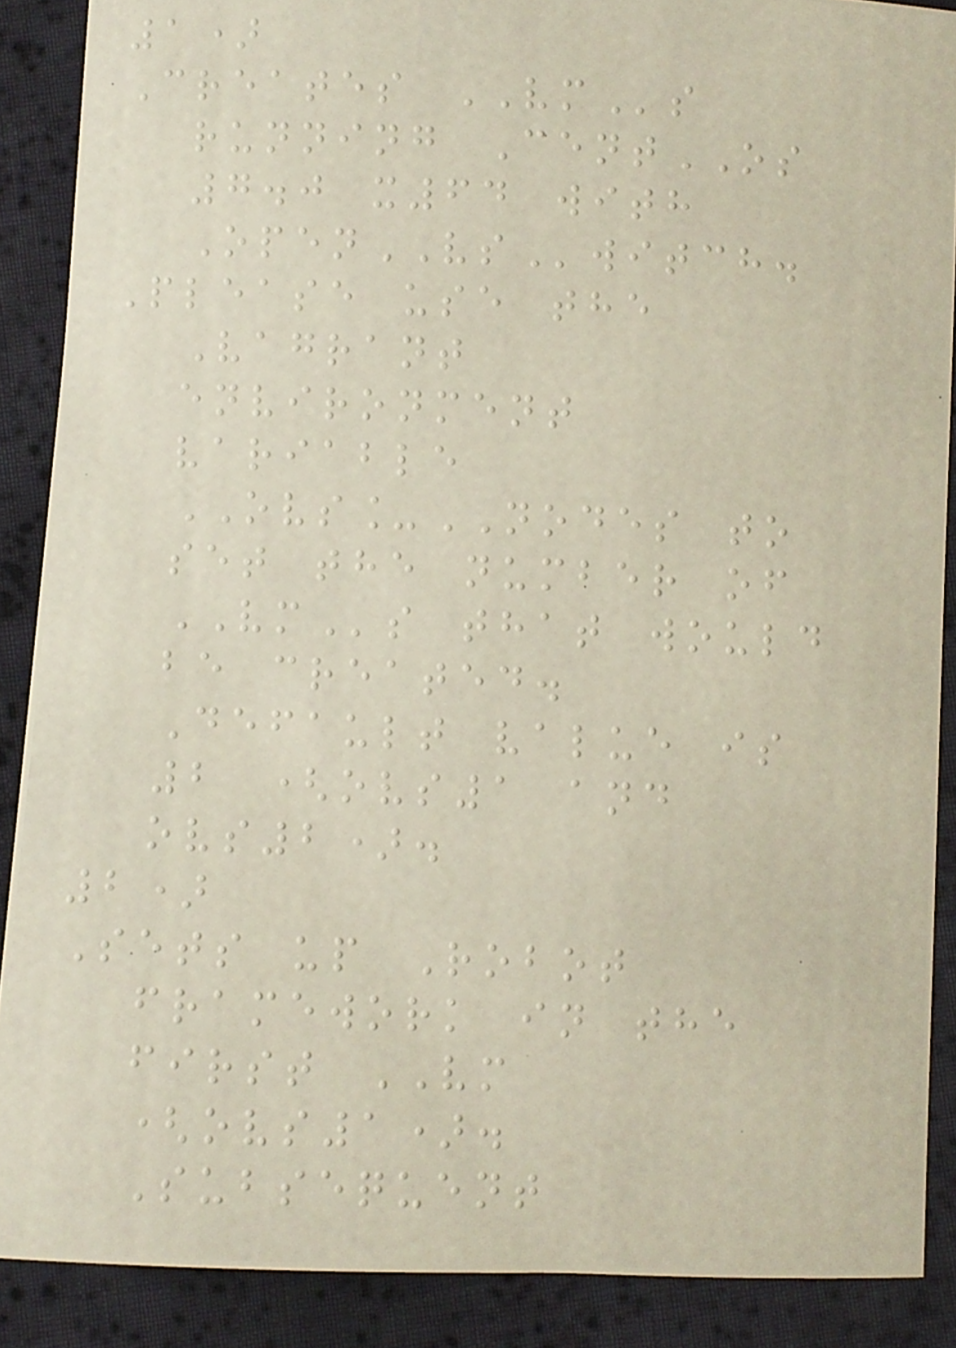1)
Creates VMs
running CentOS
7.0 x64 with
OpenVSwitch.
Please use the
Vagrant
environment
variable
OVS_NODES to
set the number of
VMs that would
be created.
Default value is
2 (ovs1 and
ovs2).
2)
Sets up Robot
framework in the
first VM
(ovs1).
Subsequent
